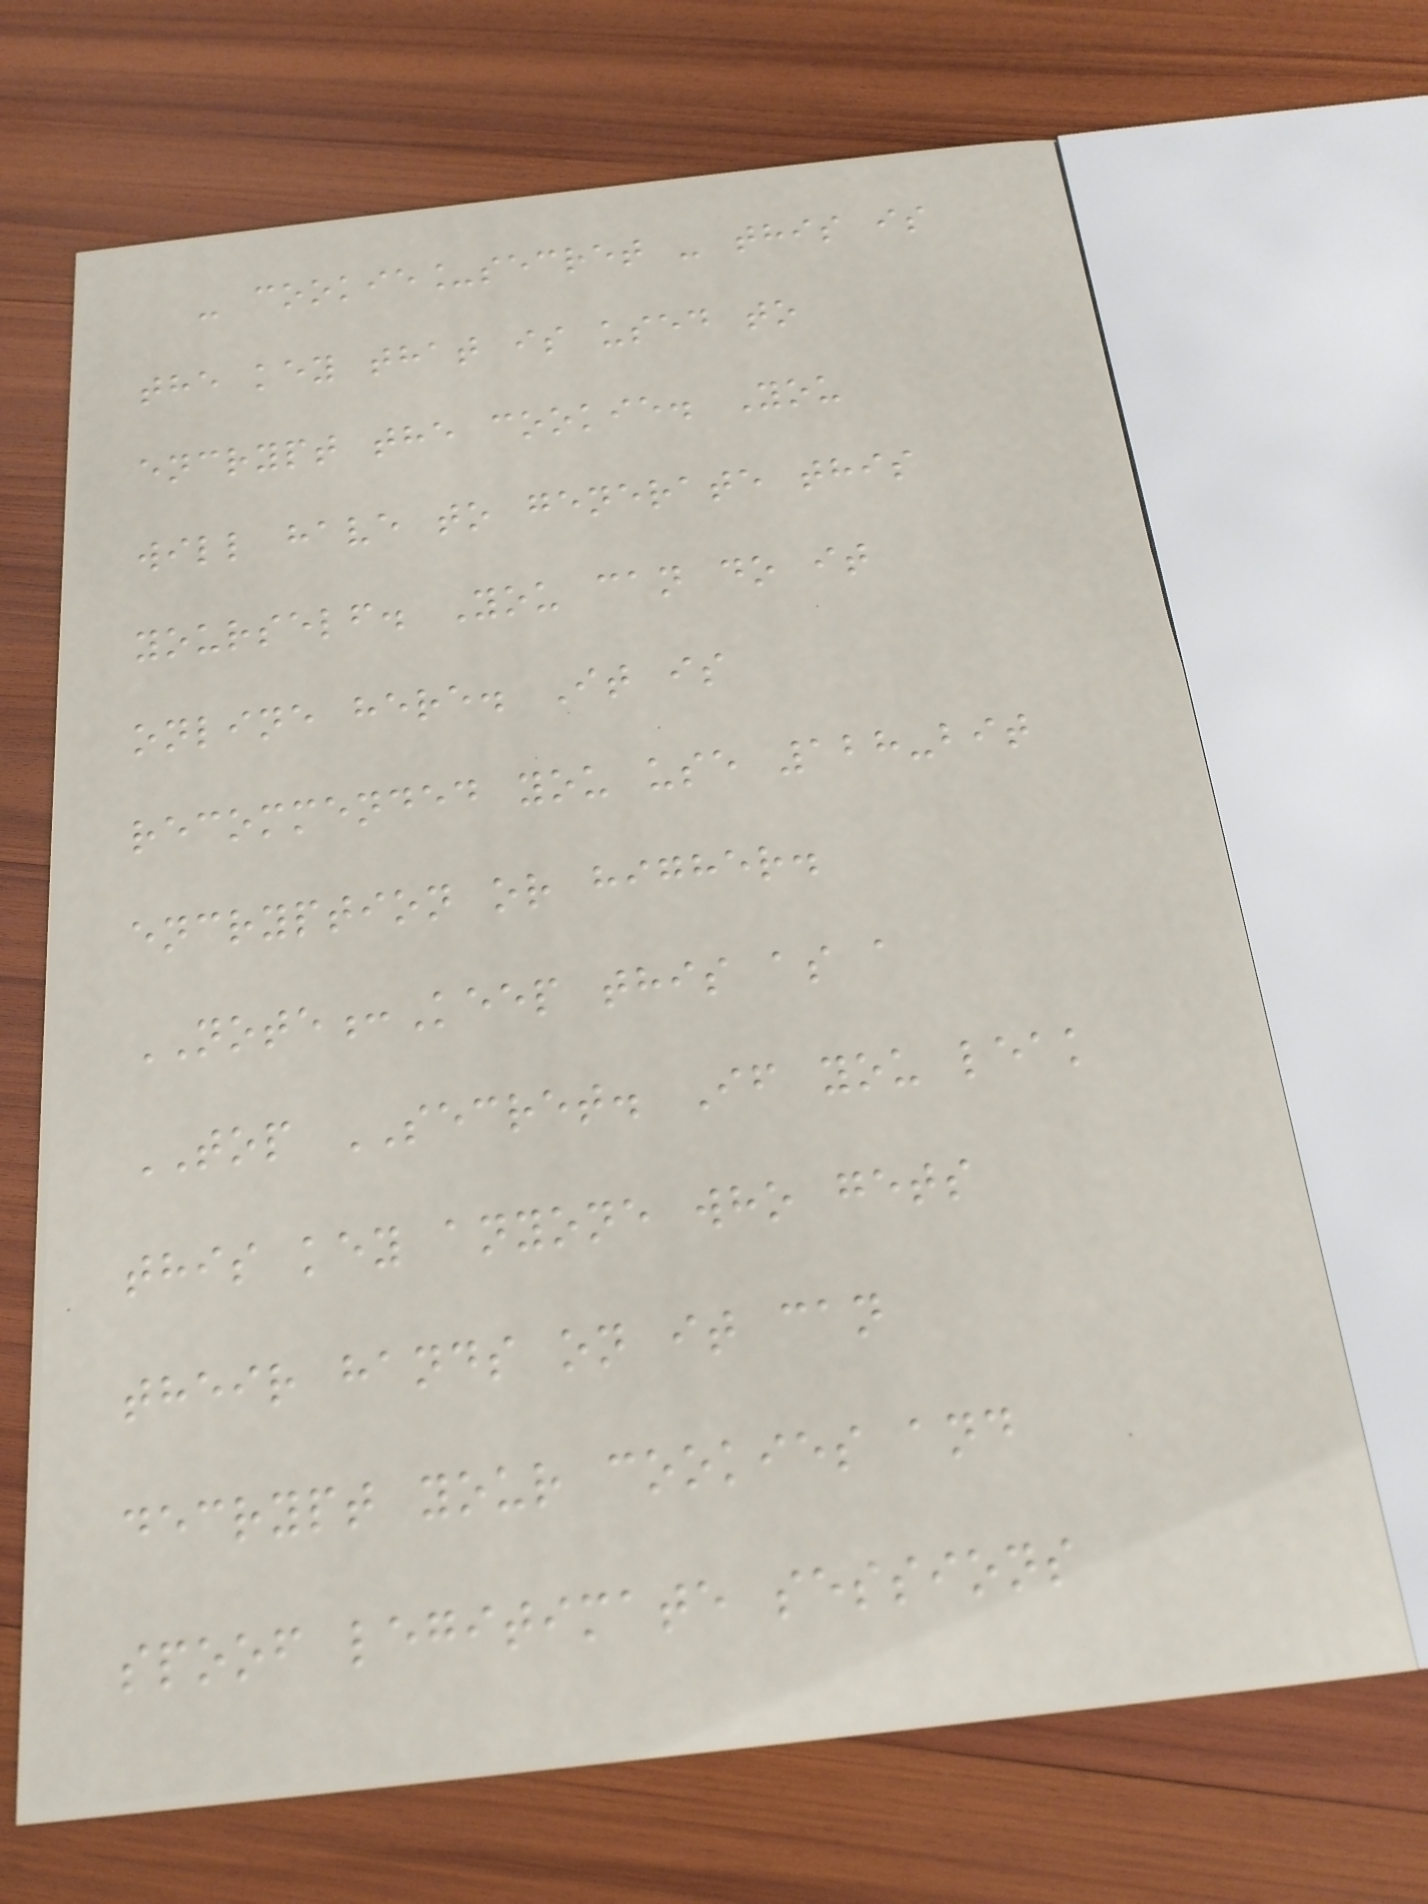- cookie_secret - this is
the key that is used to
encrypt the cookie. You
will have to generate this
yourself. You can do it
online here. It is
recommended you use 128-bit
encryption or higher.
NOTE:Keep this as a
TOP SECRET. If you leak
this key anyone who gets
their hands on it can
decrypt your cookies and
spoof legitimate sessions
